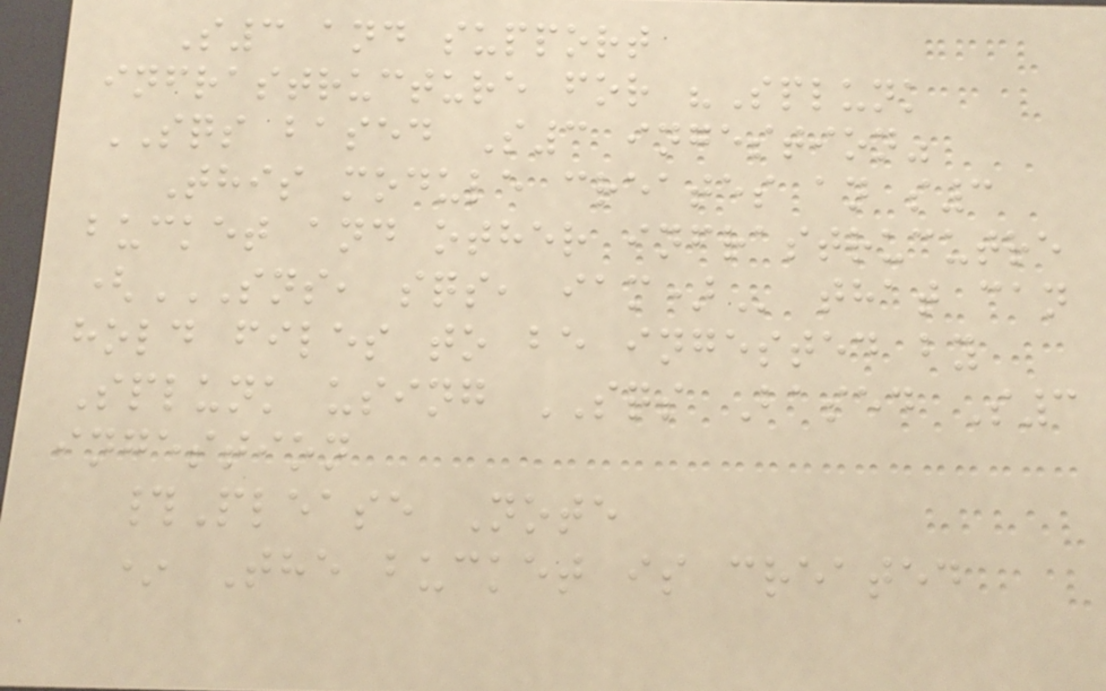S3 and support
infrastructure for "Splunk
SQS based S3 ingestion"
This module creates an s3
bucket and other infrastrucutre
(SNS, SQS, IAM) that can
hold files to be ingested by
Splunk using SQS Based S3
ingestion
#Please Note
* The bucket is created
